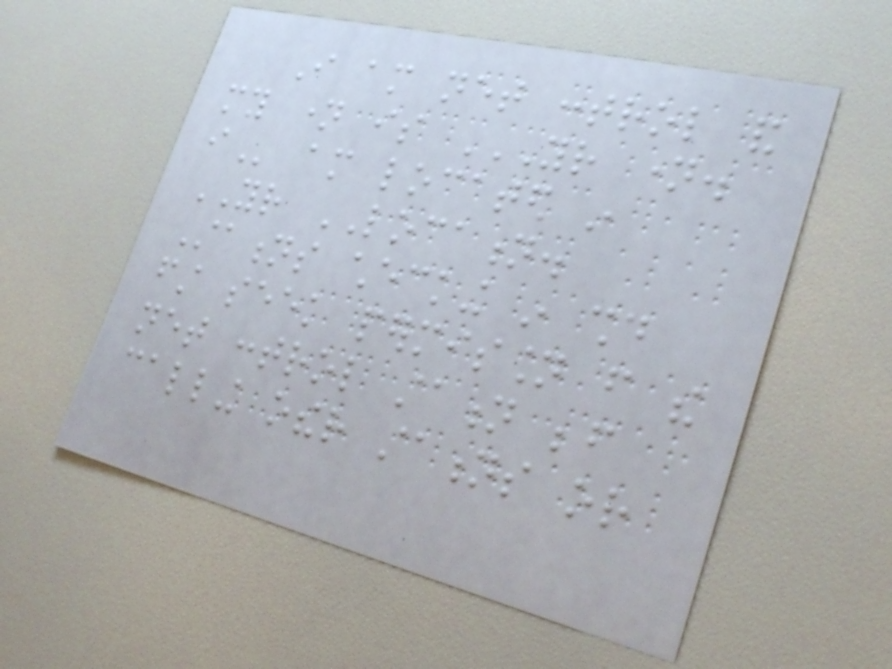I am net control and
my name is YOUR NAME.
I am located in
YOUR LOCATION.
Stations checking in should
first seek permission from the
net control station before
calling other stations or
